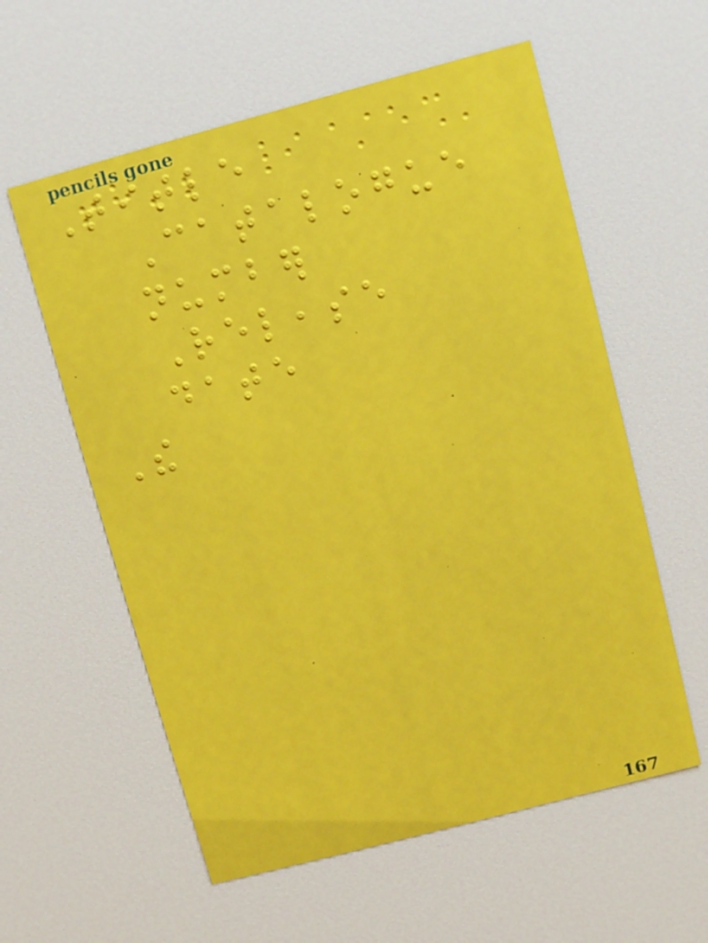Title
Catalogue
number
Release
date
The
